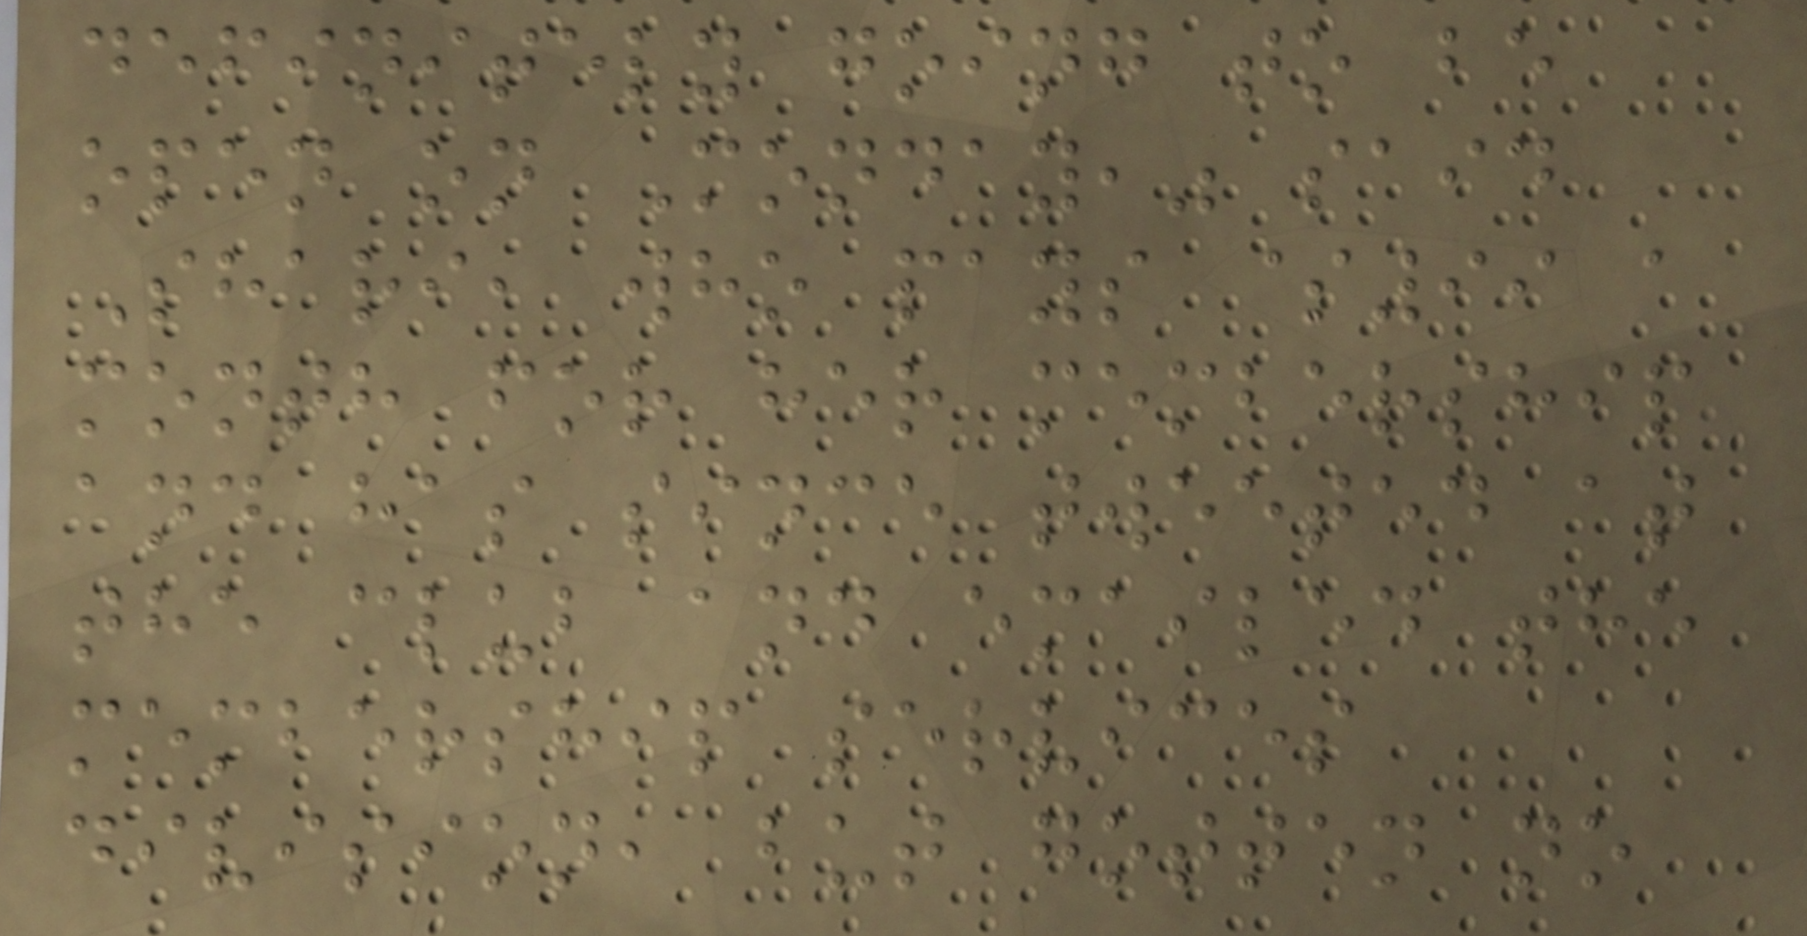definitely going to be
open on Monday," said
Shari, who pays $99 a
month for her membership
and has since tweeted at
the club and emailed the
membership services
division, but gotten no
